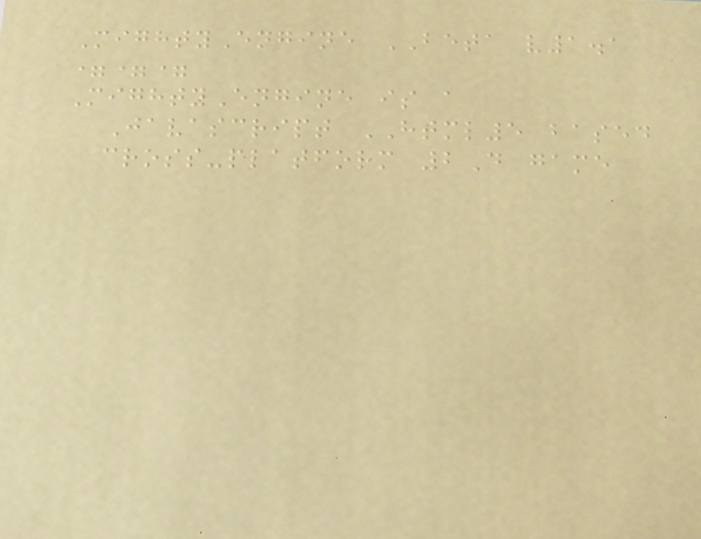MightyEngine BETA v1.1
===
MightyEngine is a
Javascript HTML5 based
cross-platform 2D game
